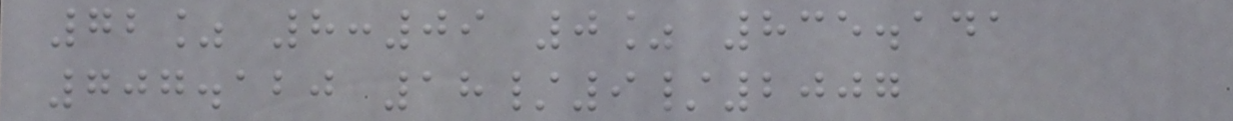72% 8:09 0% 835.141
707.120 18/9/2007
